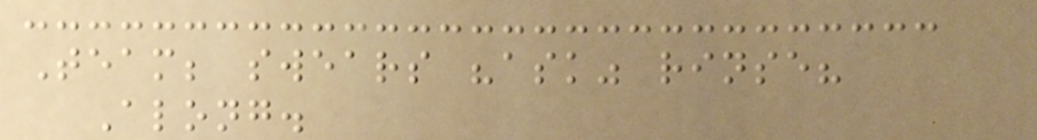Team; swears "ask" rinse?
Along.
